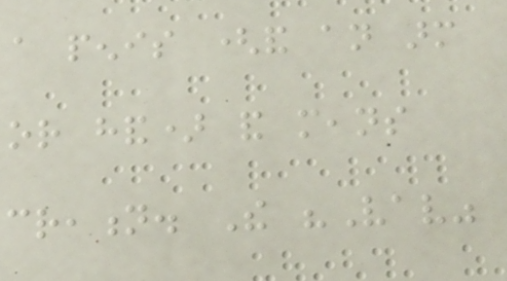a penis (and an arm
or hand) and means
creation. The "Vav"
